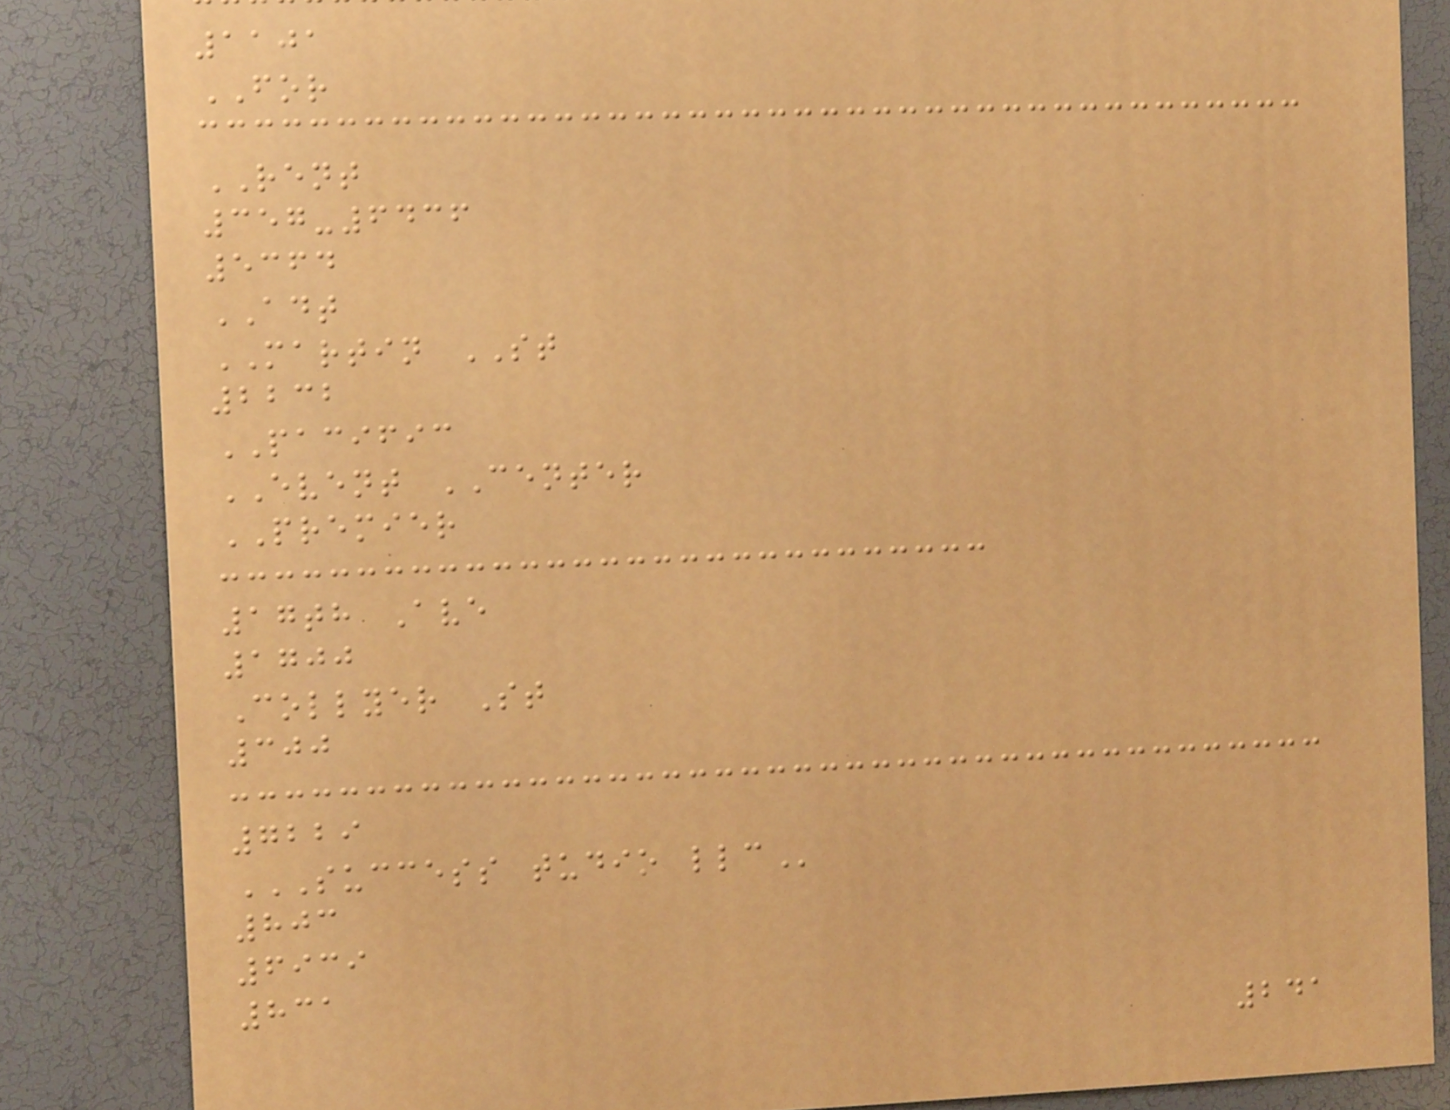1101
FOR
RENT
357-6436
5364
ADT
MARTIN ST
2232
PACIFIC
EVENT CENTER
PREMIER
17th Ave
1700
Collyer St
300
7229
SUCCESS TUDIO LLC
803
6939
831
241
